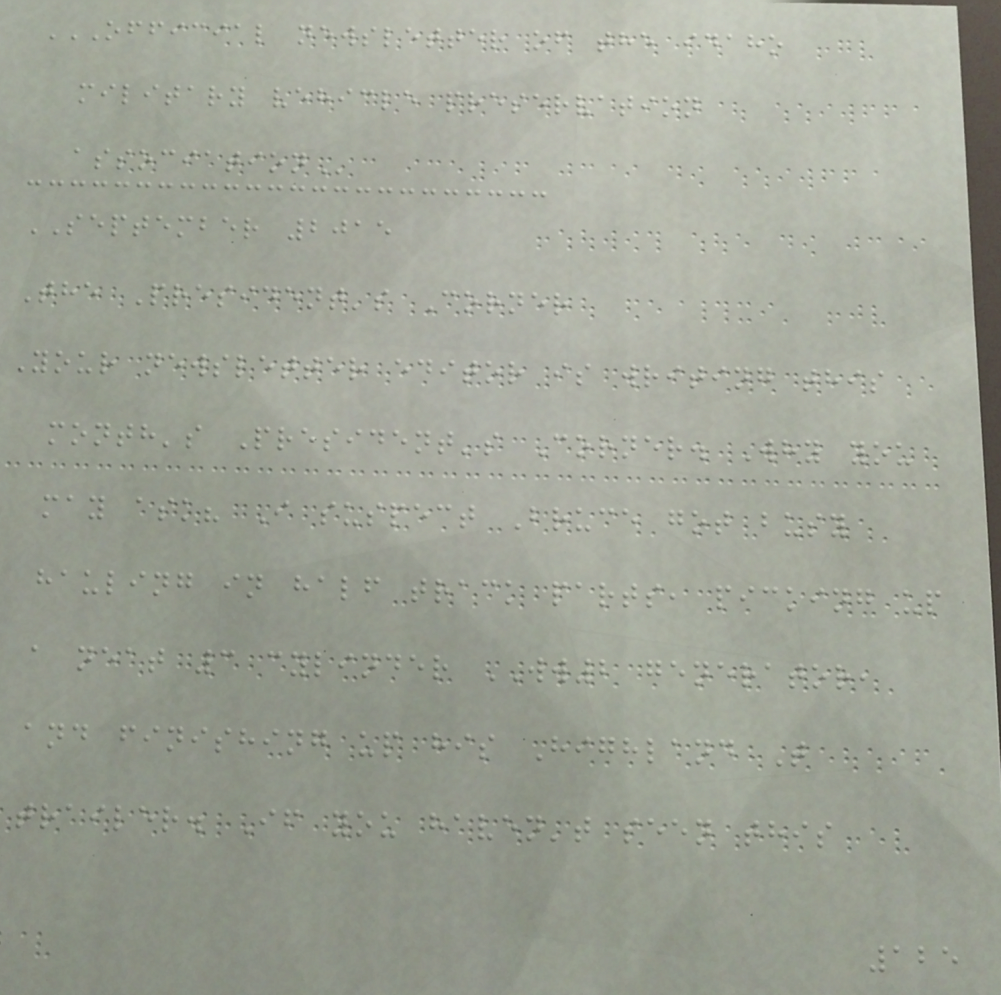OFFICIAL NEWSLETTER OF THE IDAHO
MILITARY VEHICLE PRESERVATION
ASSOCIATION
SEPTEMBER 2015
The President's Corner
Your newsletter editor is writing this
month's President's Corner. Why you
may ask? I suspect Bruce got busy
hauling in half track parts, picking up
a neat 3 cylinder WW2 generator,
and finishing up his Highland T
trailer. If you haven't seen this
125
